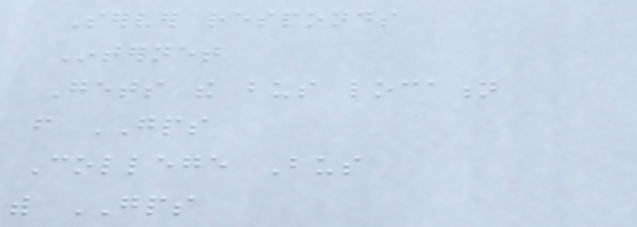Server responds
Internet
Gets the bus location
from GPS
College Bus
with GPS
